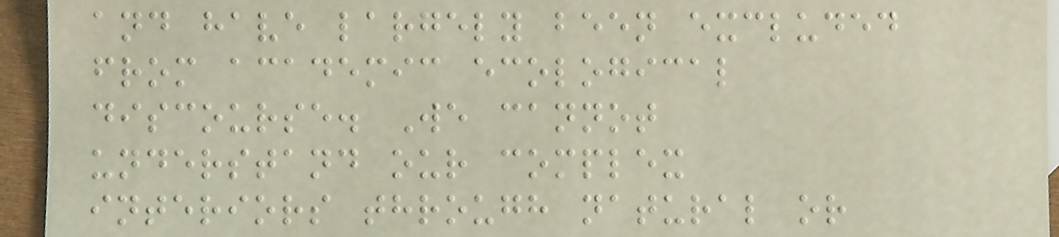and have largely been excluded
from academic ecological
discourse. We cannot
understand our complex
interiors through natural or
